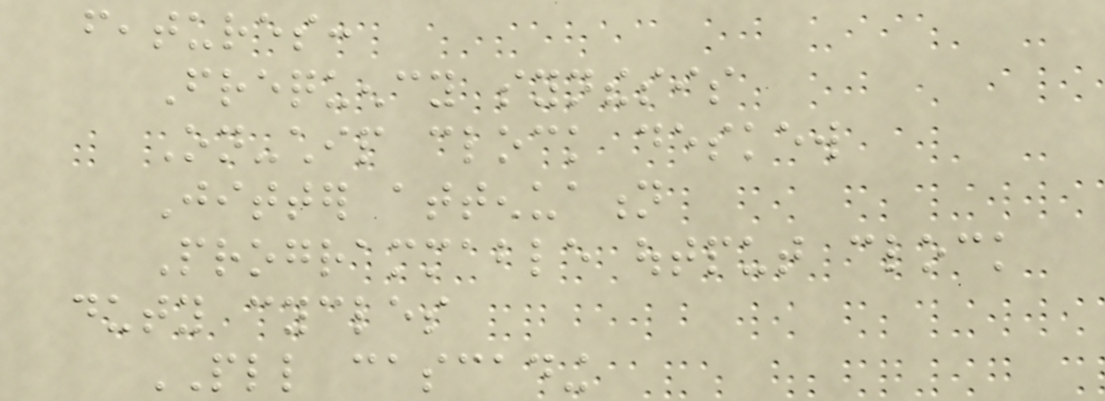features:
Frequency synthesis
On-chip clock deskew
Jitter attenuation
Programmable output clock
duty cycles
PLL cascading
